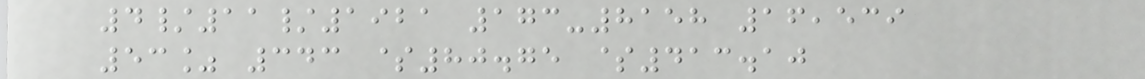4/11/1921 173-8158 16,539
53% 343 $80.75 $413.10
